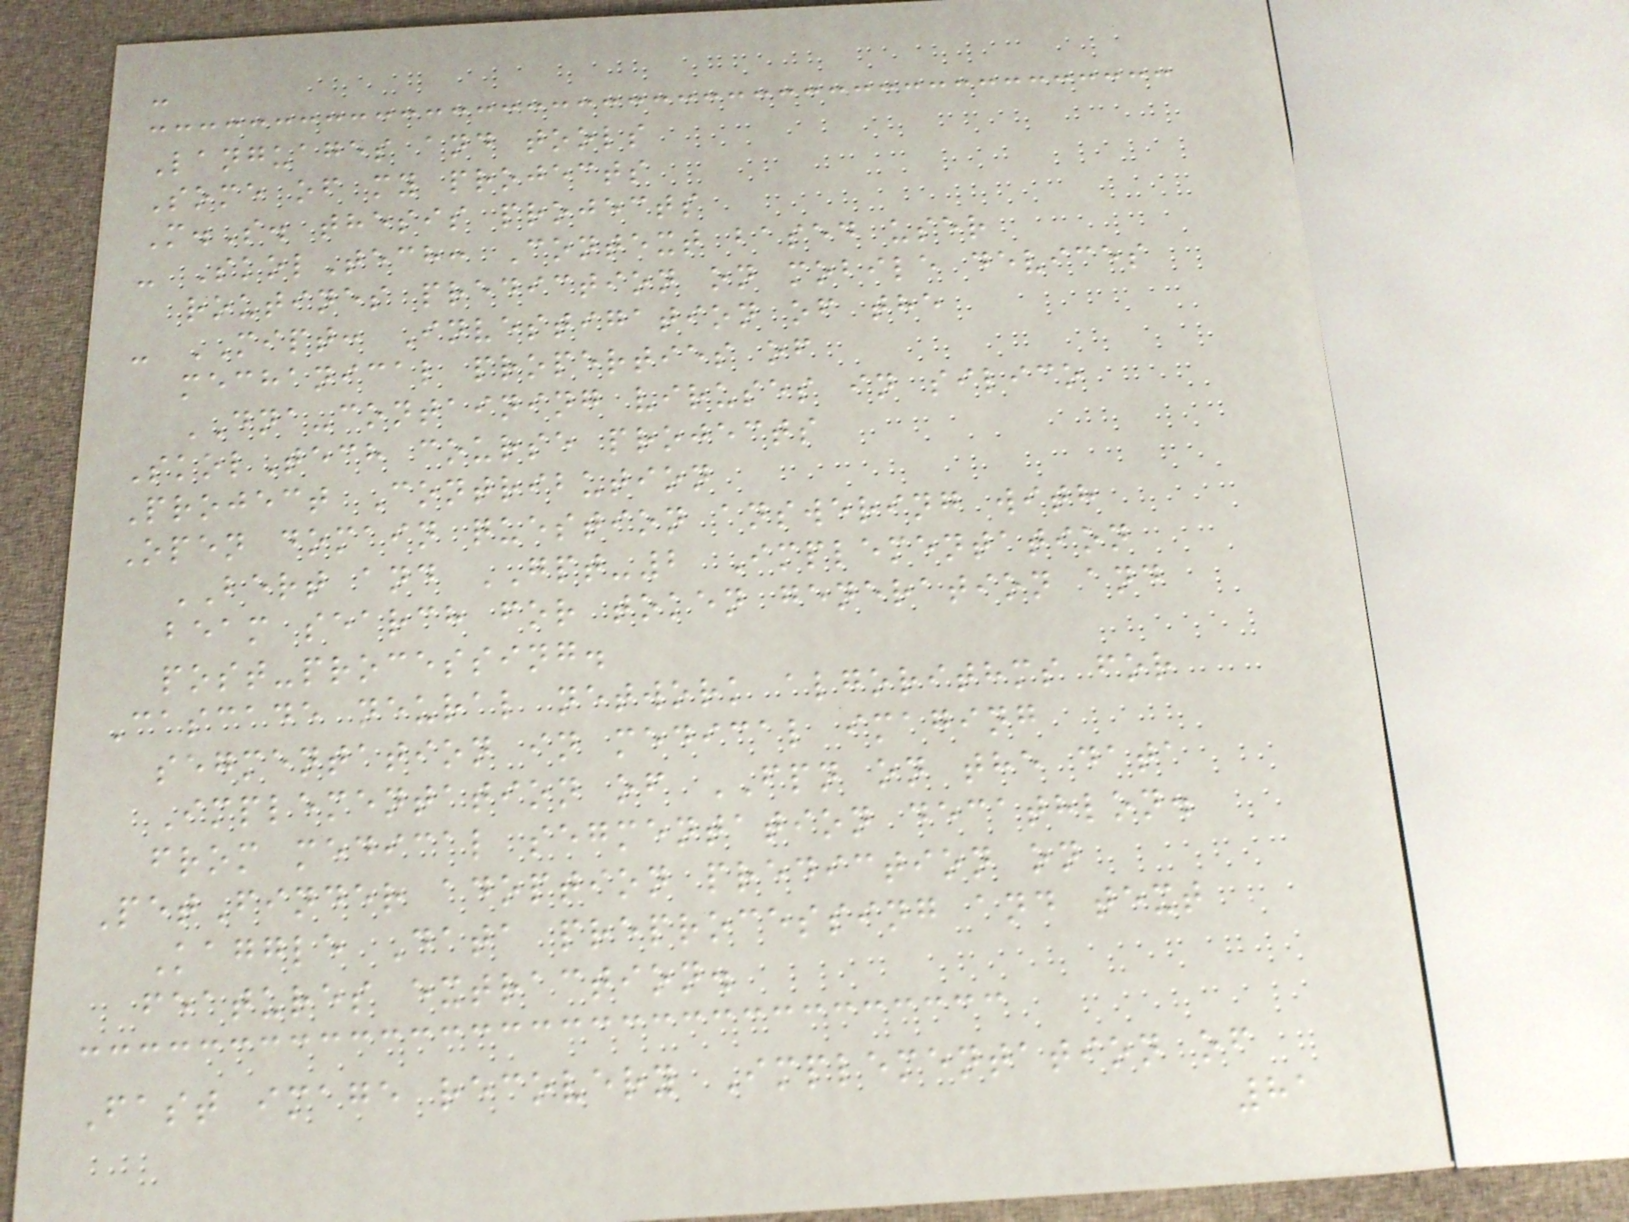-
Languages and tools
Some of my projects
M.S. thesis projects
- SkolTech: Context based user
routines prediction on mobile devices
- MIPT: Investigation of the
mechanical properties of
DNA-containing viruses in silico
SkolTech course projects
Project Contribution
Open domain question answering with
BERT and GPT-2 Implementation
beam search for token generation and
post-processing.
Cascade neural network algorithms for
segmentation in medical imaging
Implementation of FPN on the data
from medical segmentation decathlon.
PetFinder adoption prediction on
Kaggle Data preprocessing and text
features extraction.
Fast image recovery Implementation of
81
